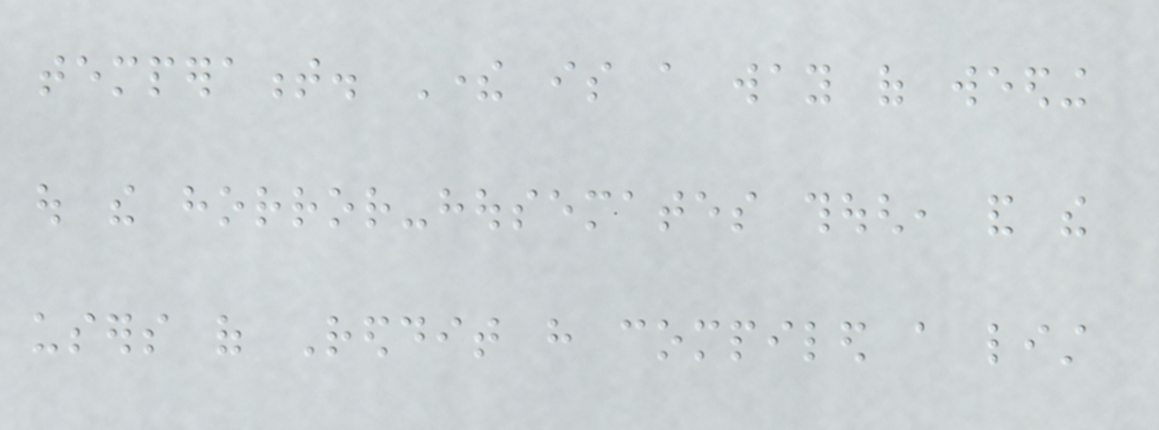temperament. There is a way of weeding
out the horror-housemates though, and the
users of Reddit have compiled a list
